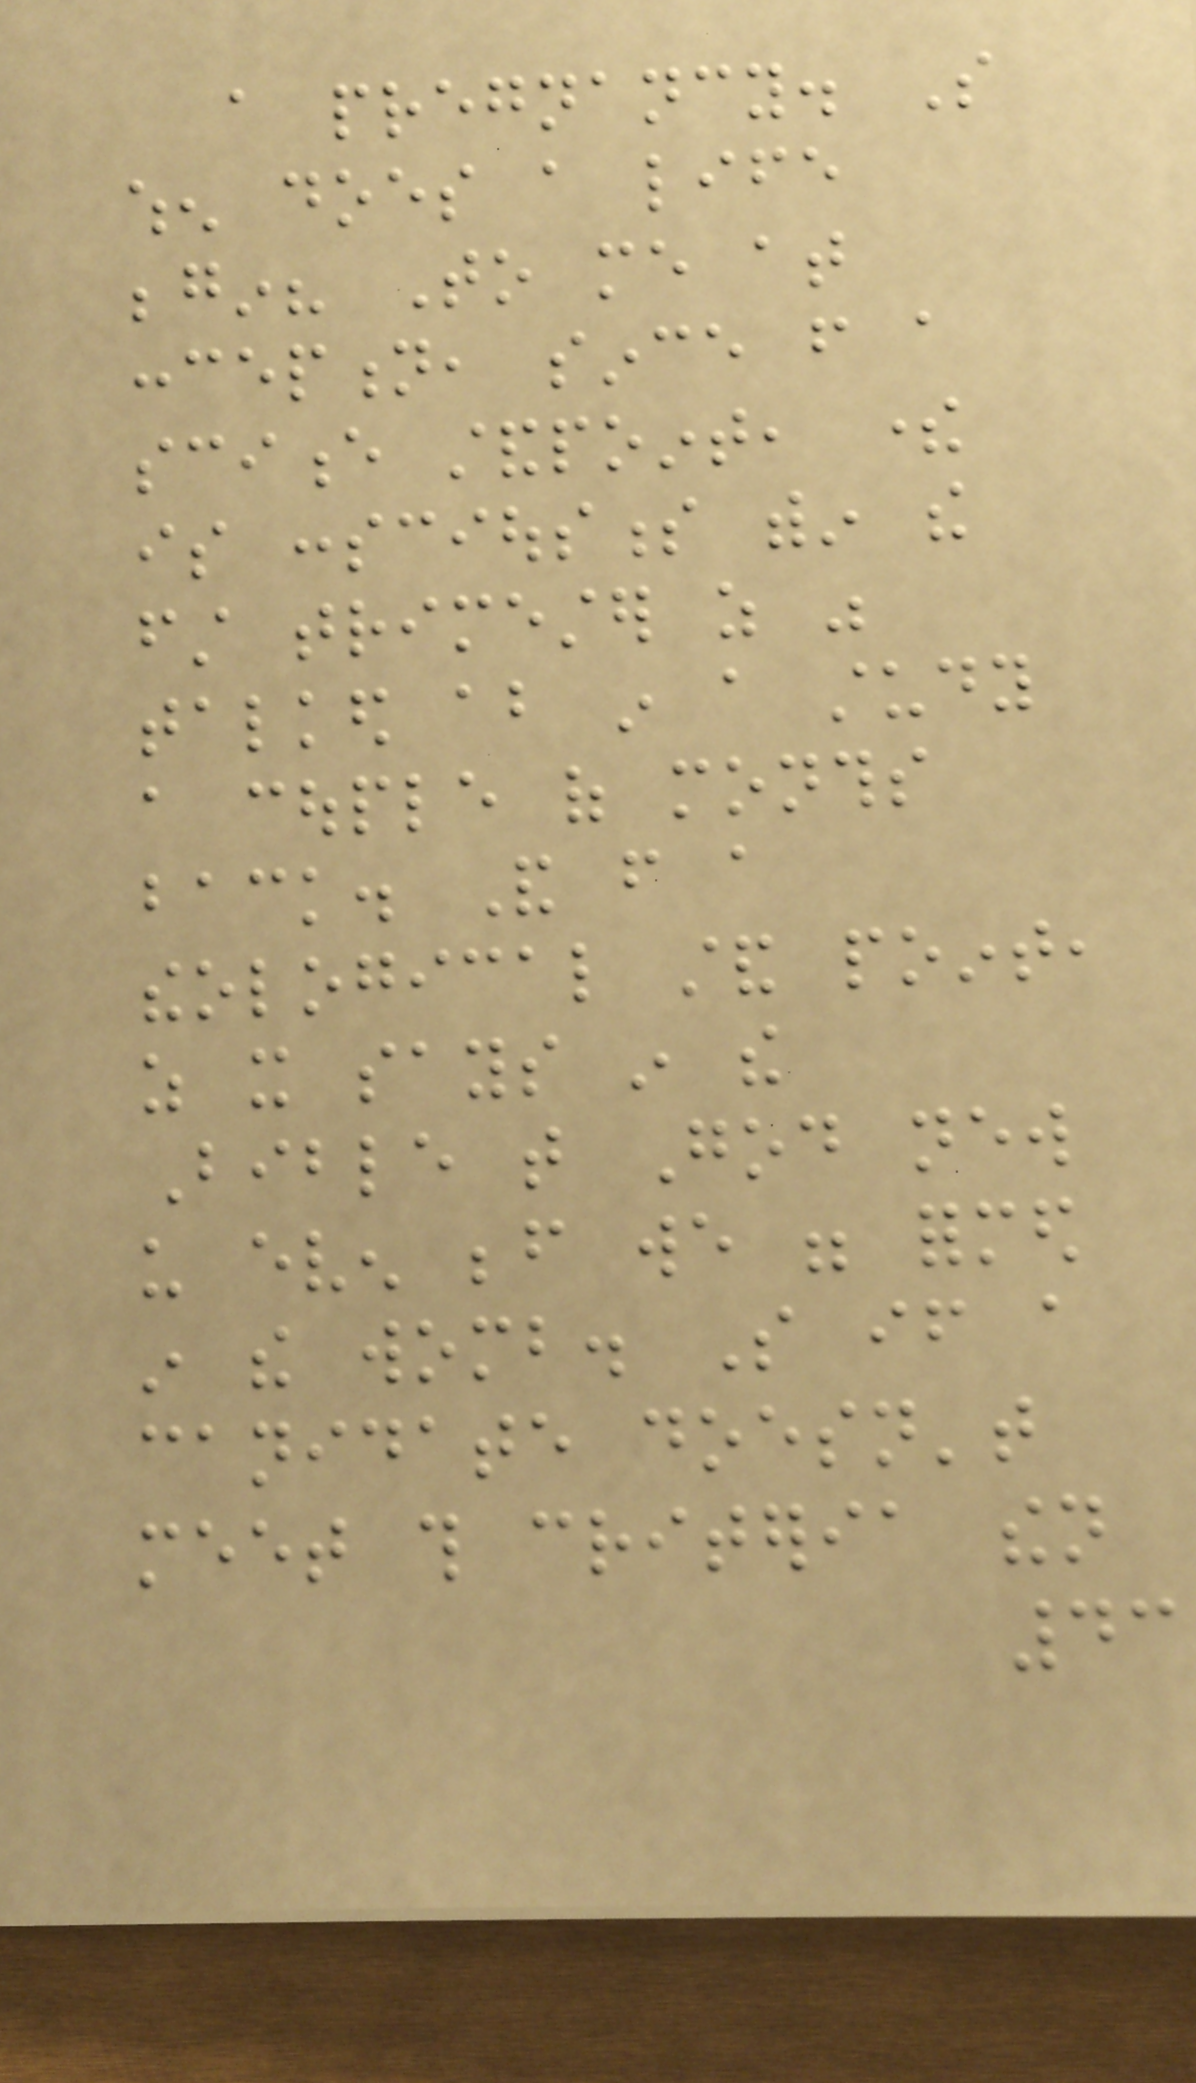a pregnancy. So
when does a life
begin? To me at
conception, since from a
science standpoint, there
is consciousness within the
first trimester as was
talked about in a study
a couple of months
back. And from a
theological stand point,
as it says in the
Bible that God new
us even before we were formed
in the womb. So if a
canidate doesn't
meet this criteria then
43
